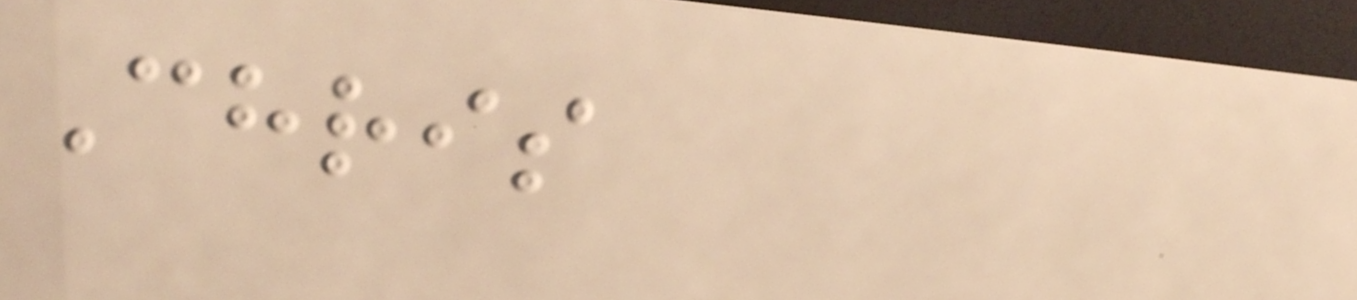Chris
